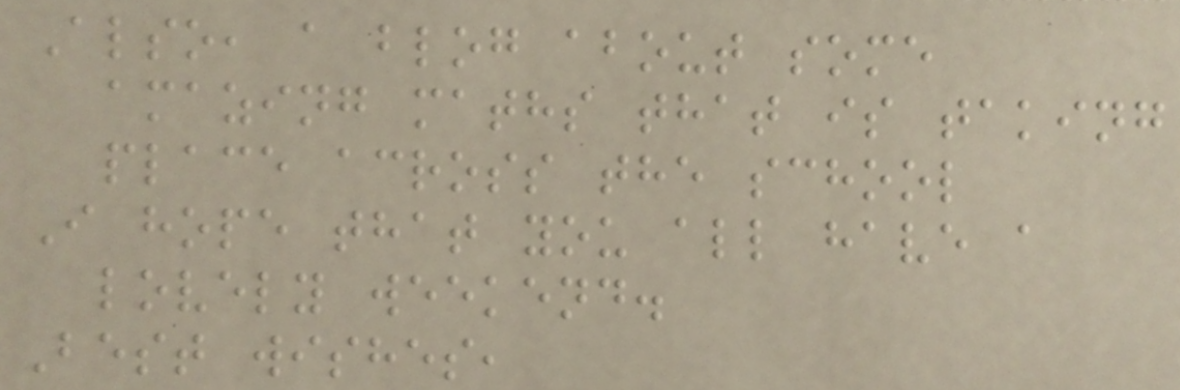Also, a blog about some
amazing maths that is taking
place across the school
I hope that you all have a
lovely weekend.
Best wishes,
